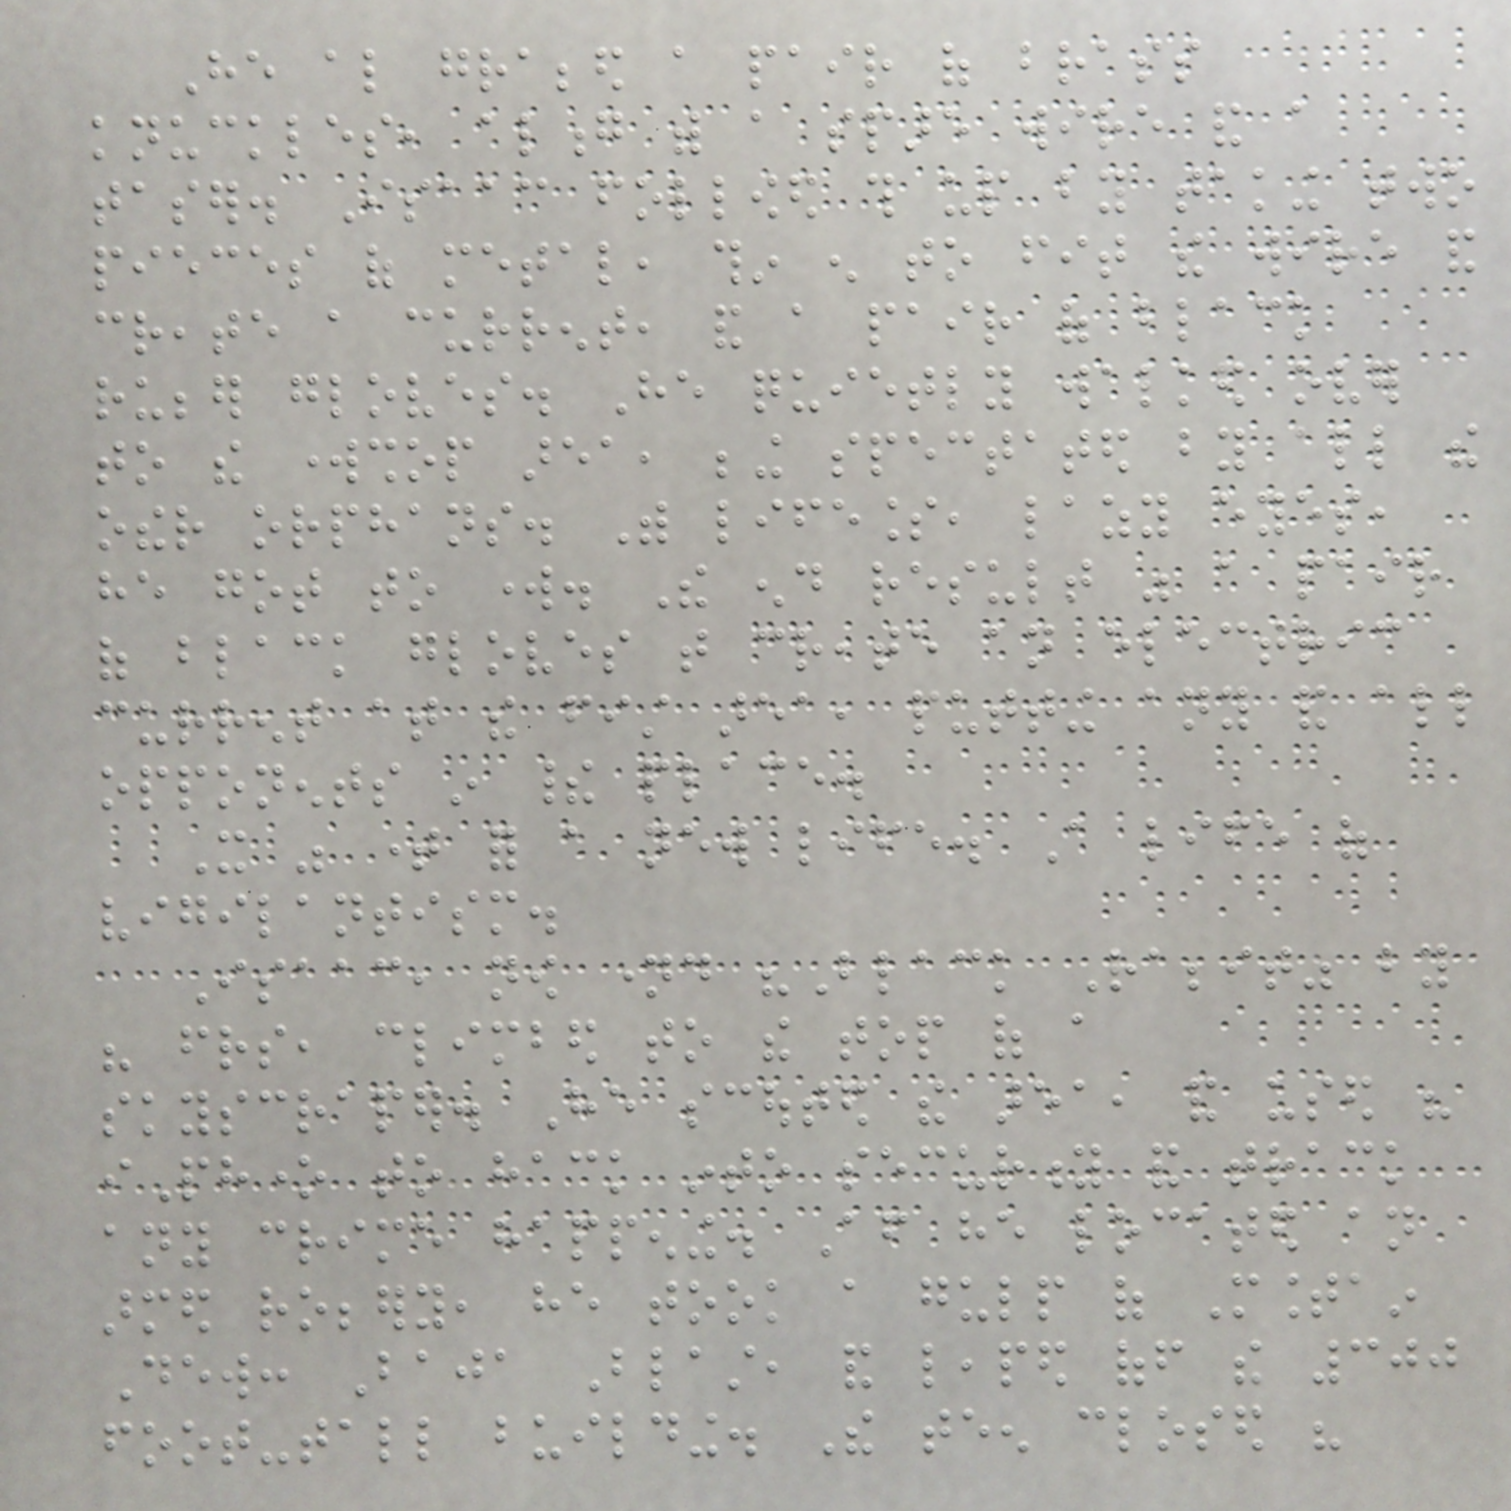He also grabbed a pair of brass
knuckles, along with a spare wire and a
taser. Isaac followed this up by taking two
pieces of metal, thin enough to fit the wire and
create a current, and a pair of black
rubber gloves. He quietly walked over
to the workshop area, being spectated by all the
other orphans. With lifeless, lazy eyes,
he got to work. The end result was a pair
of black gloves that create an electric
current at the fist area, putting any and all
opponents in their place.
It was time for a new life. A life of
vigilantism.
Isaac, now named "Black Rabbit" by
his friends, climbed to the top of a
skyscraper. He scouted the area, and used his
iPhone to hack into security and track
any crime happening. After he located an
armed robbery, he took a gulp of Mountain
Dew: Baja Blast, and leaped off the 300
foot-tall building. The teen closed his
